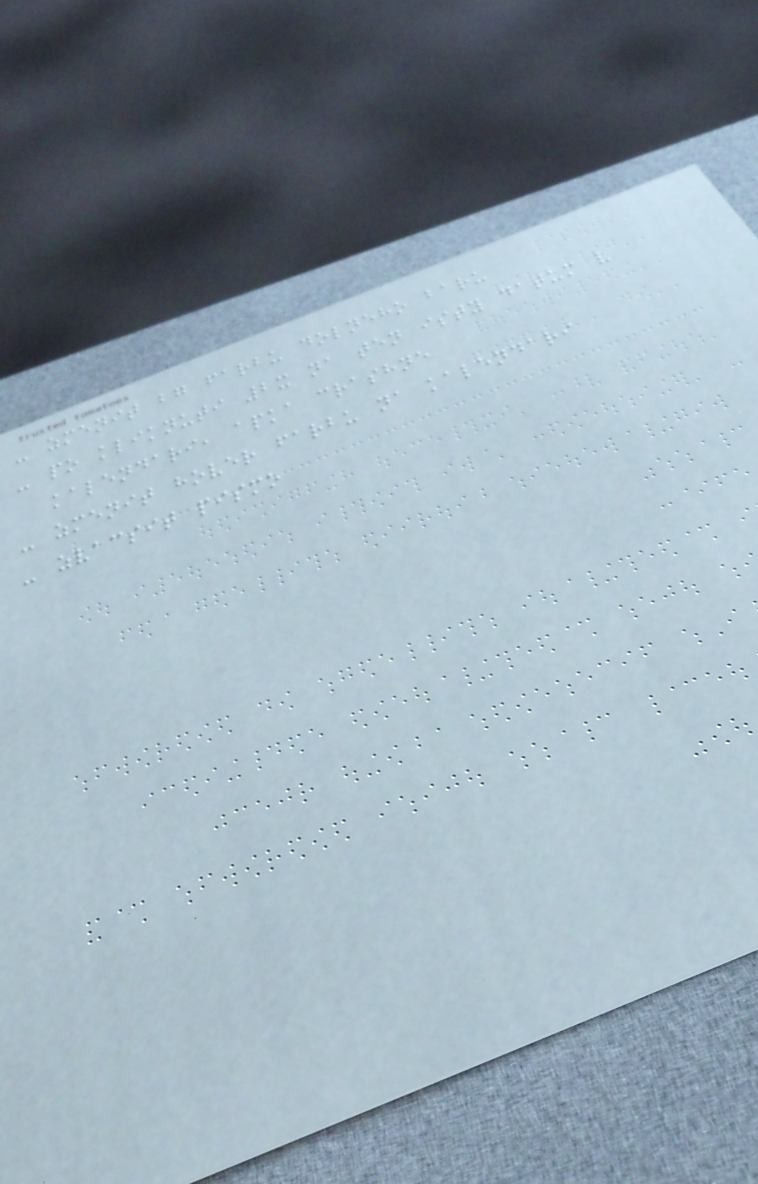- zmenit bg farbu dolneho baru
- po kliknuti 2x na ten isty datum v
kalendari, apka crashne
- zmenit hover farbu na kalendari
- zvacsit pismo
